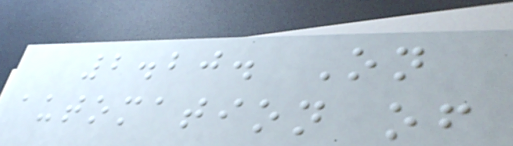2.20. On
automation of
